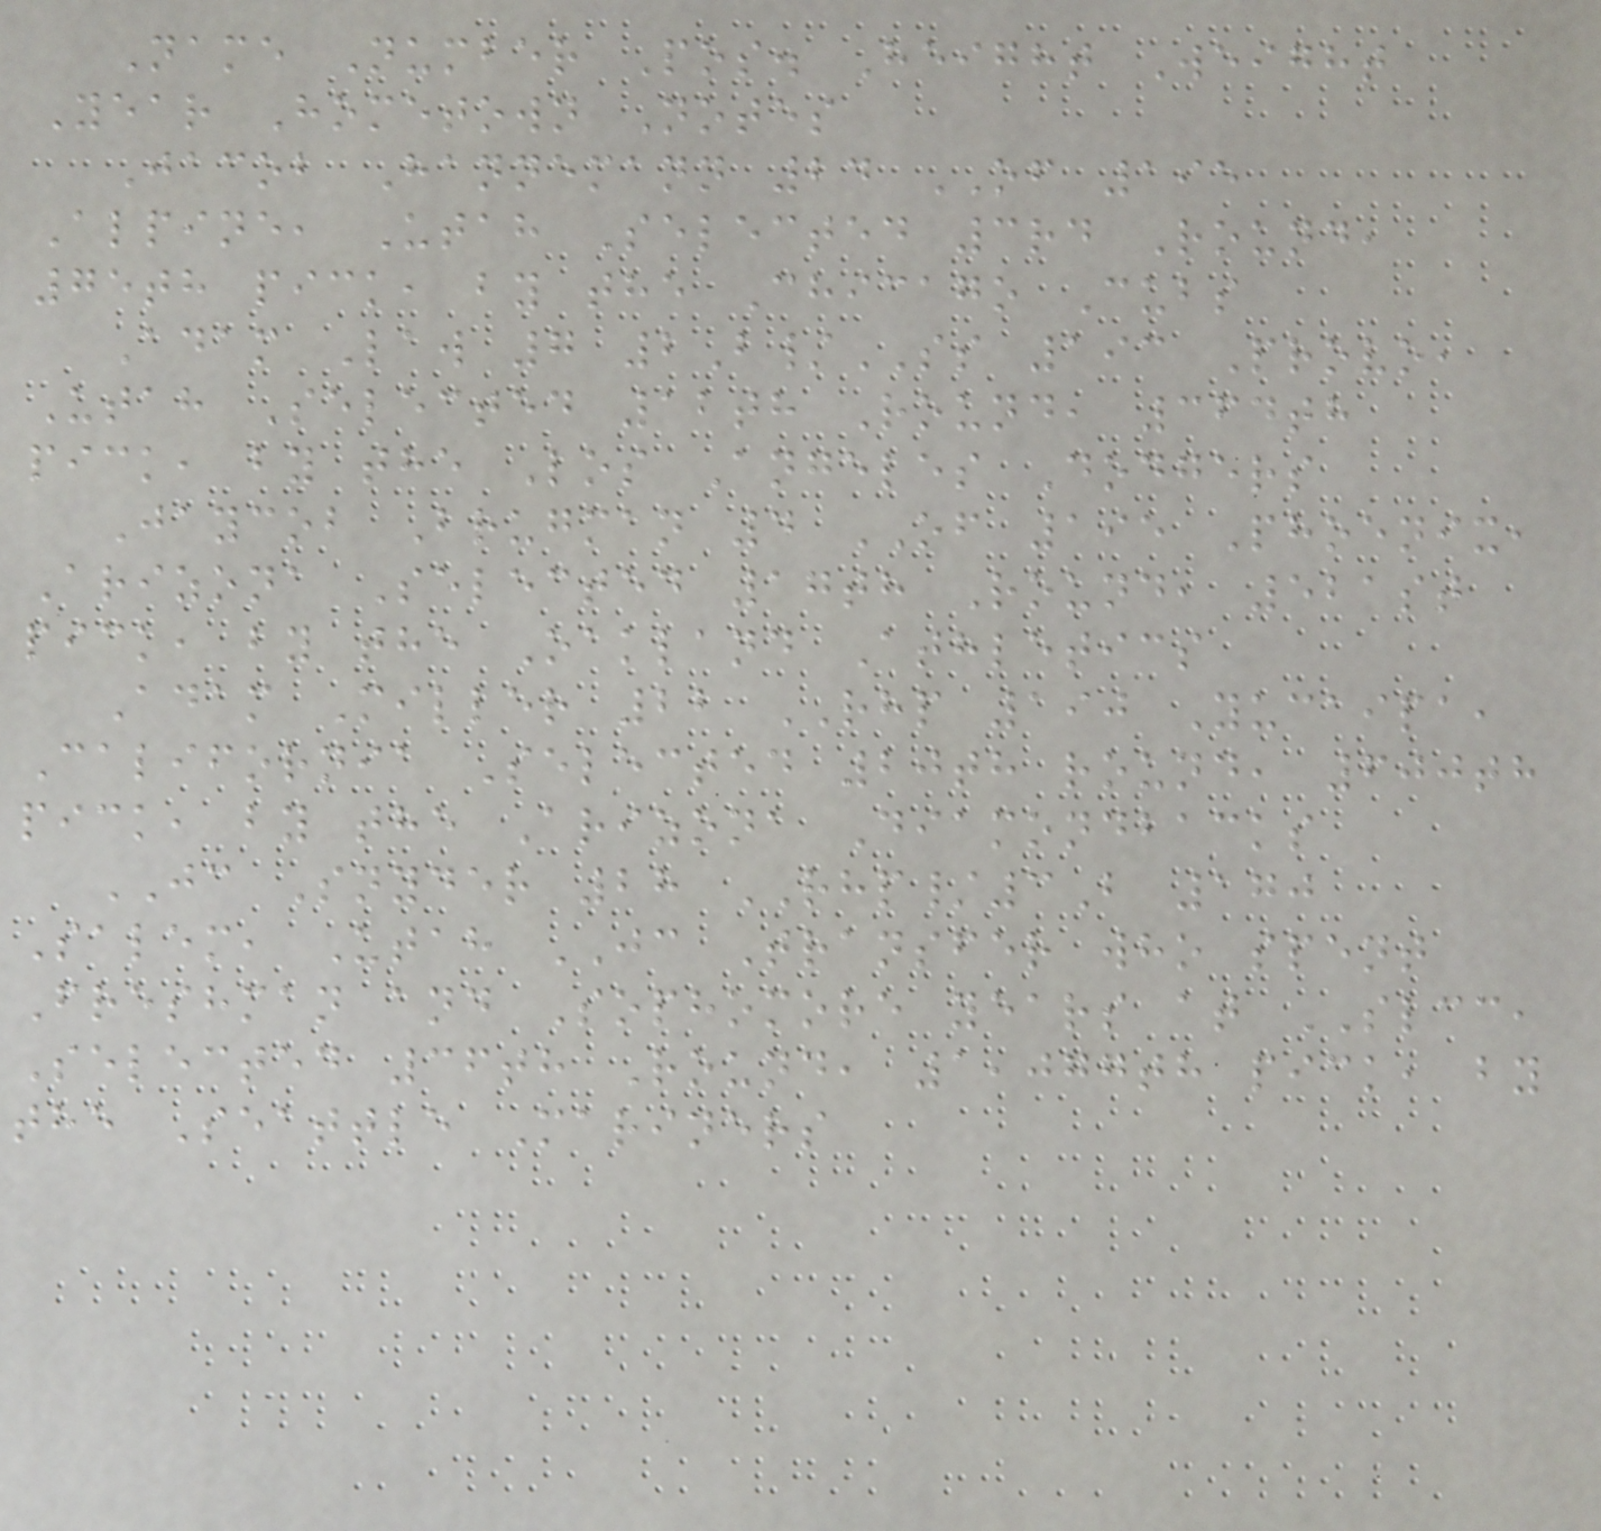Name Number Pos. Height Weight
Year Hometown Notes
Jacob Hannemann 24 OF 195
Alpine, Utah Selected 3rd Round,
75th pick, by the Chicago Cubs
Adam Law 7 2B/SS 193 Provo,
Utah Selected 12th Round, 364th
pick, by the Los Angeles Dodgers
Jaycob Brugman 4 OF 195 Phoenix,
Arizona Selected 17th Round, 521st
pick, by the Oakland Athletics
Adam Miller 22 RHP 190 Yucaipa,
California Selected 20th round, 600th
pick, by the Arizona Diamondbacks
JC Snyder 28 RHP/3B 170
Salem, Utah JC Transfer who spent
Freshman and Sophomore years at SLCC,
Selected 36th Round, 1,077th pick, by
the Seattle Mariners
